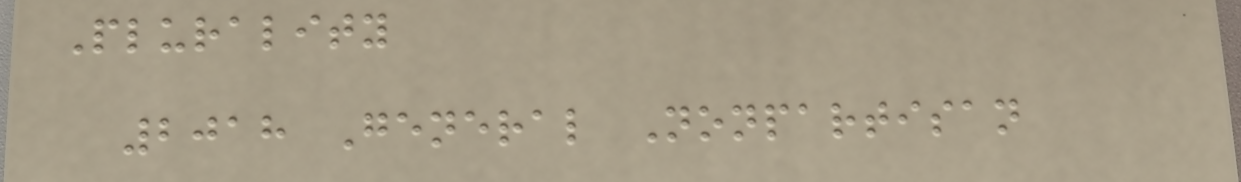Plurality
2018 General Nonpartisan
